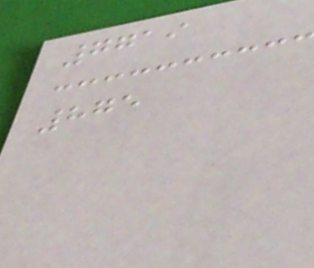7719
875
